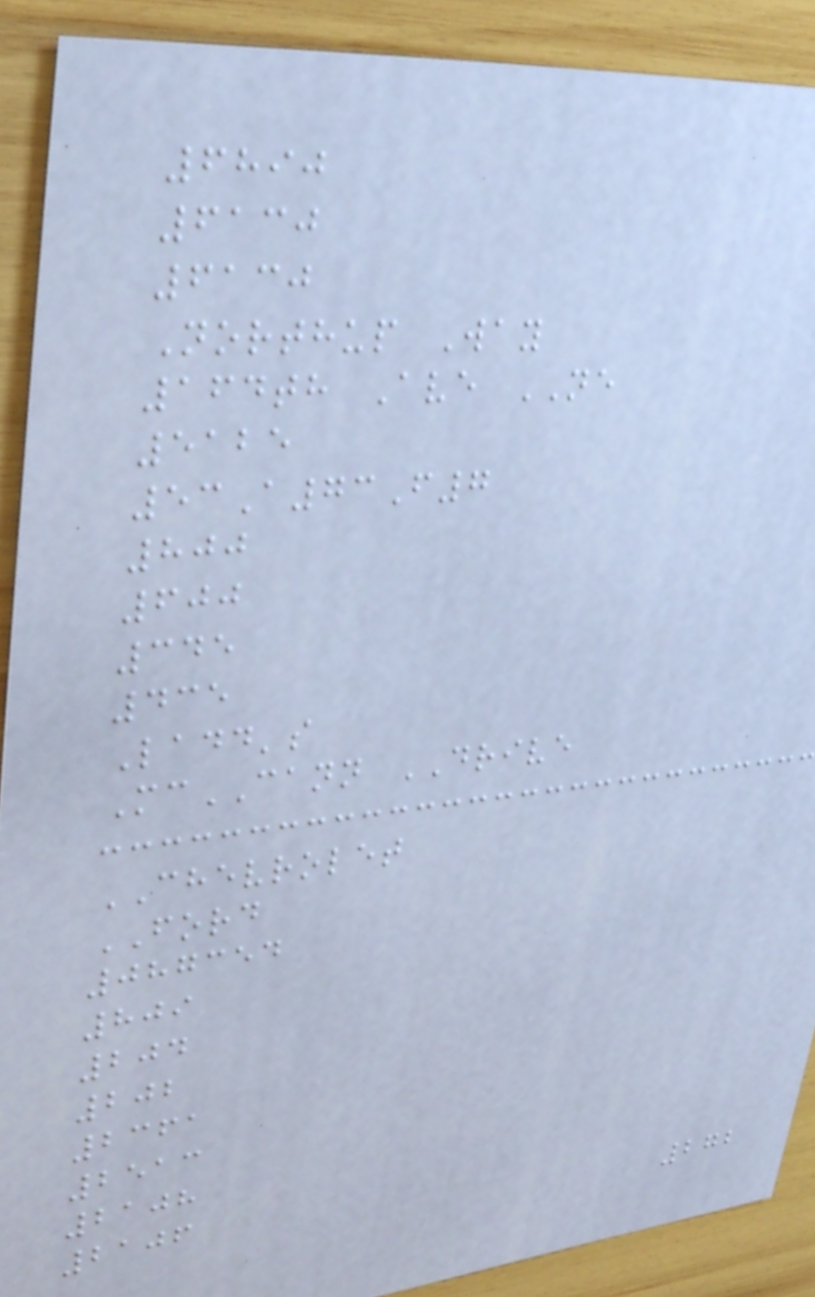6890
6130
6130
Northup Way
164th Ave NE
5125
53A73F7
800
600
345
435
Ladd's
McCANN DRIVE
CHEVROLET
FORD
087354
809
204
202
2361
2513
2108
2106
272
